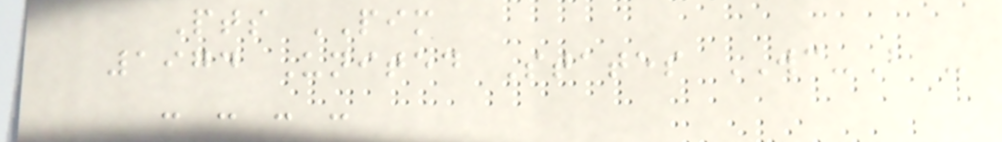Pts PIM
1974 United States WC-B -
- - - -
